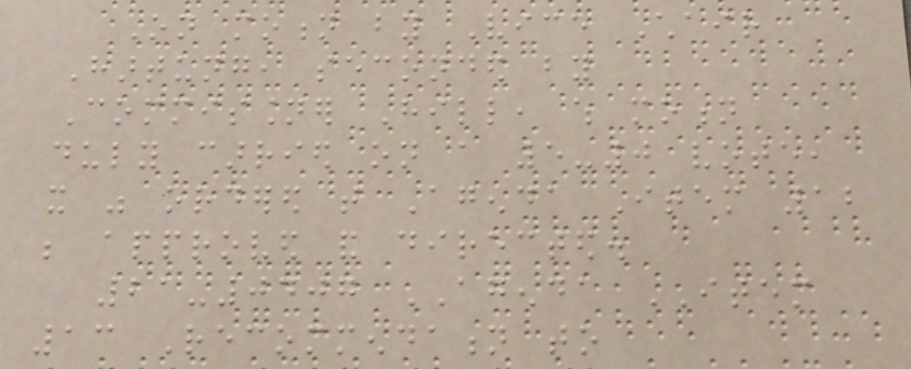On motion by Vice Chair
Hartung, seconded by
Commissioner Hill, which motion
duly carried on a 5-0 vote,
it was ordered that Agenda Item 12
be approved and directed.
21-0407 AGENDA ITEM
13 Recommendation to
